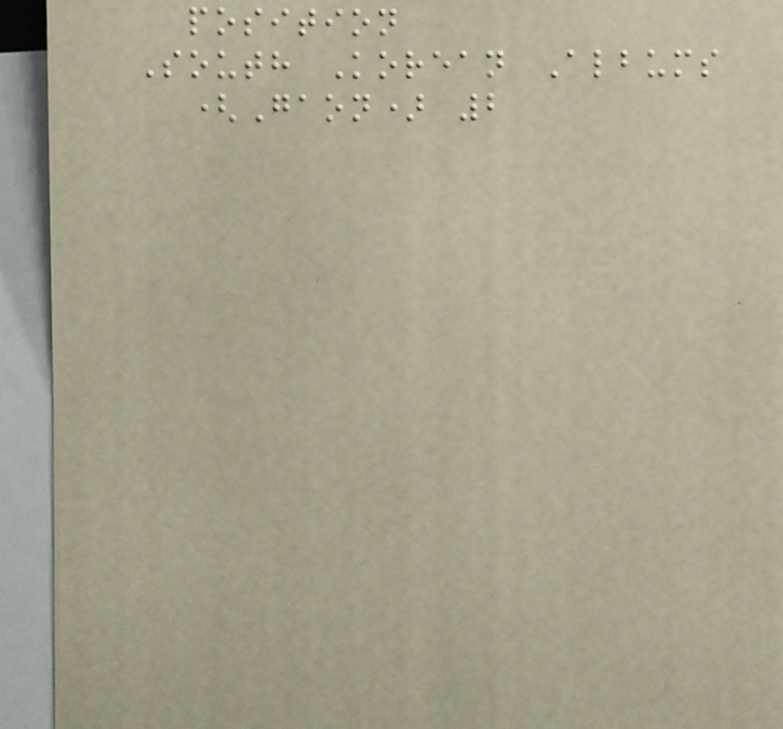position
South Korean Albums
(Gaon) 2
